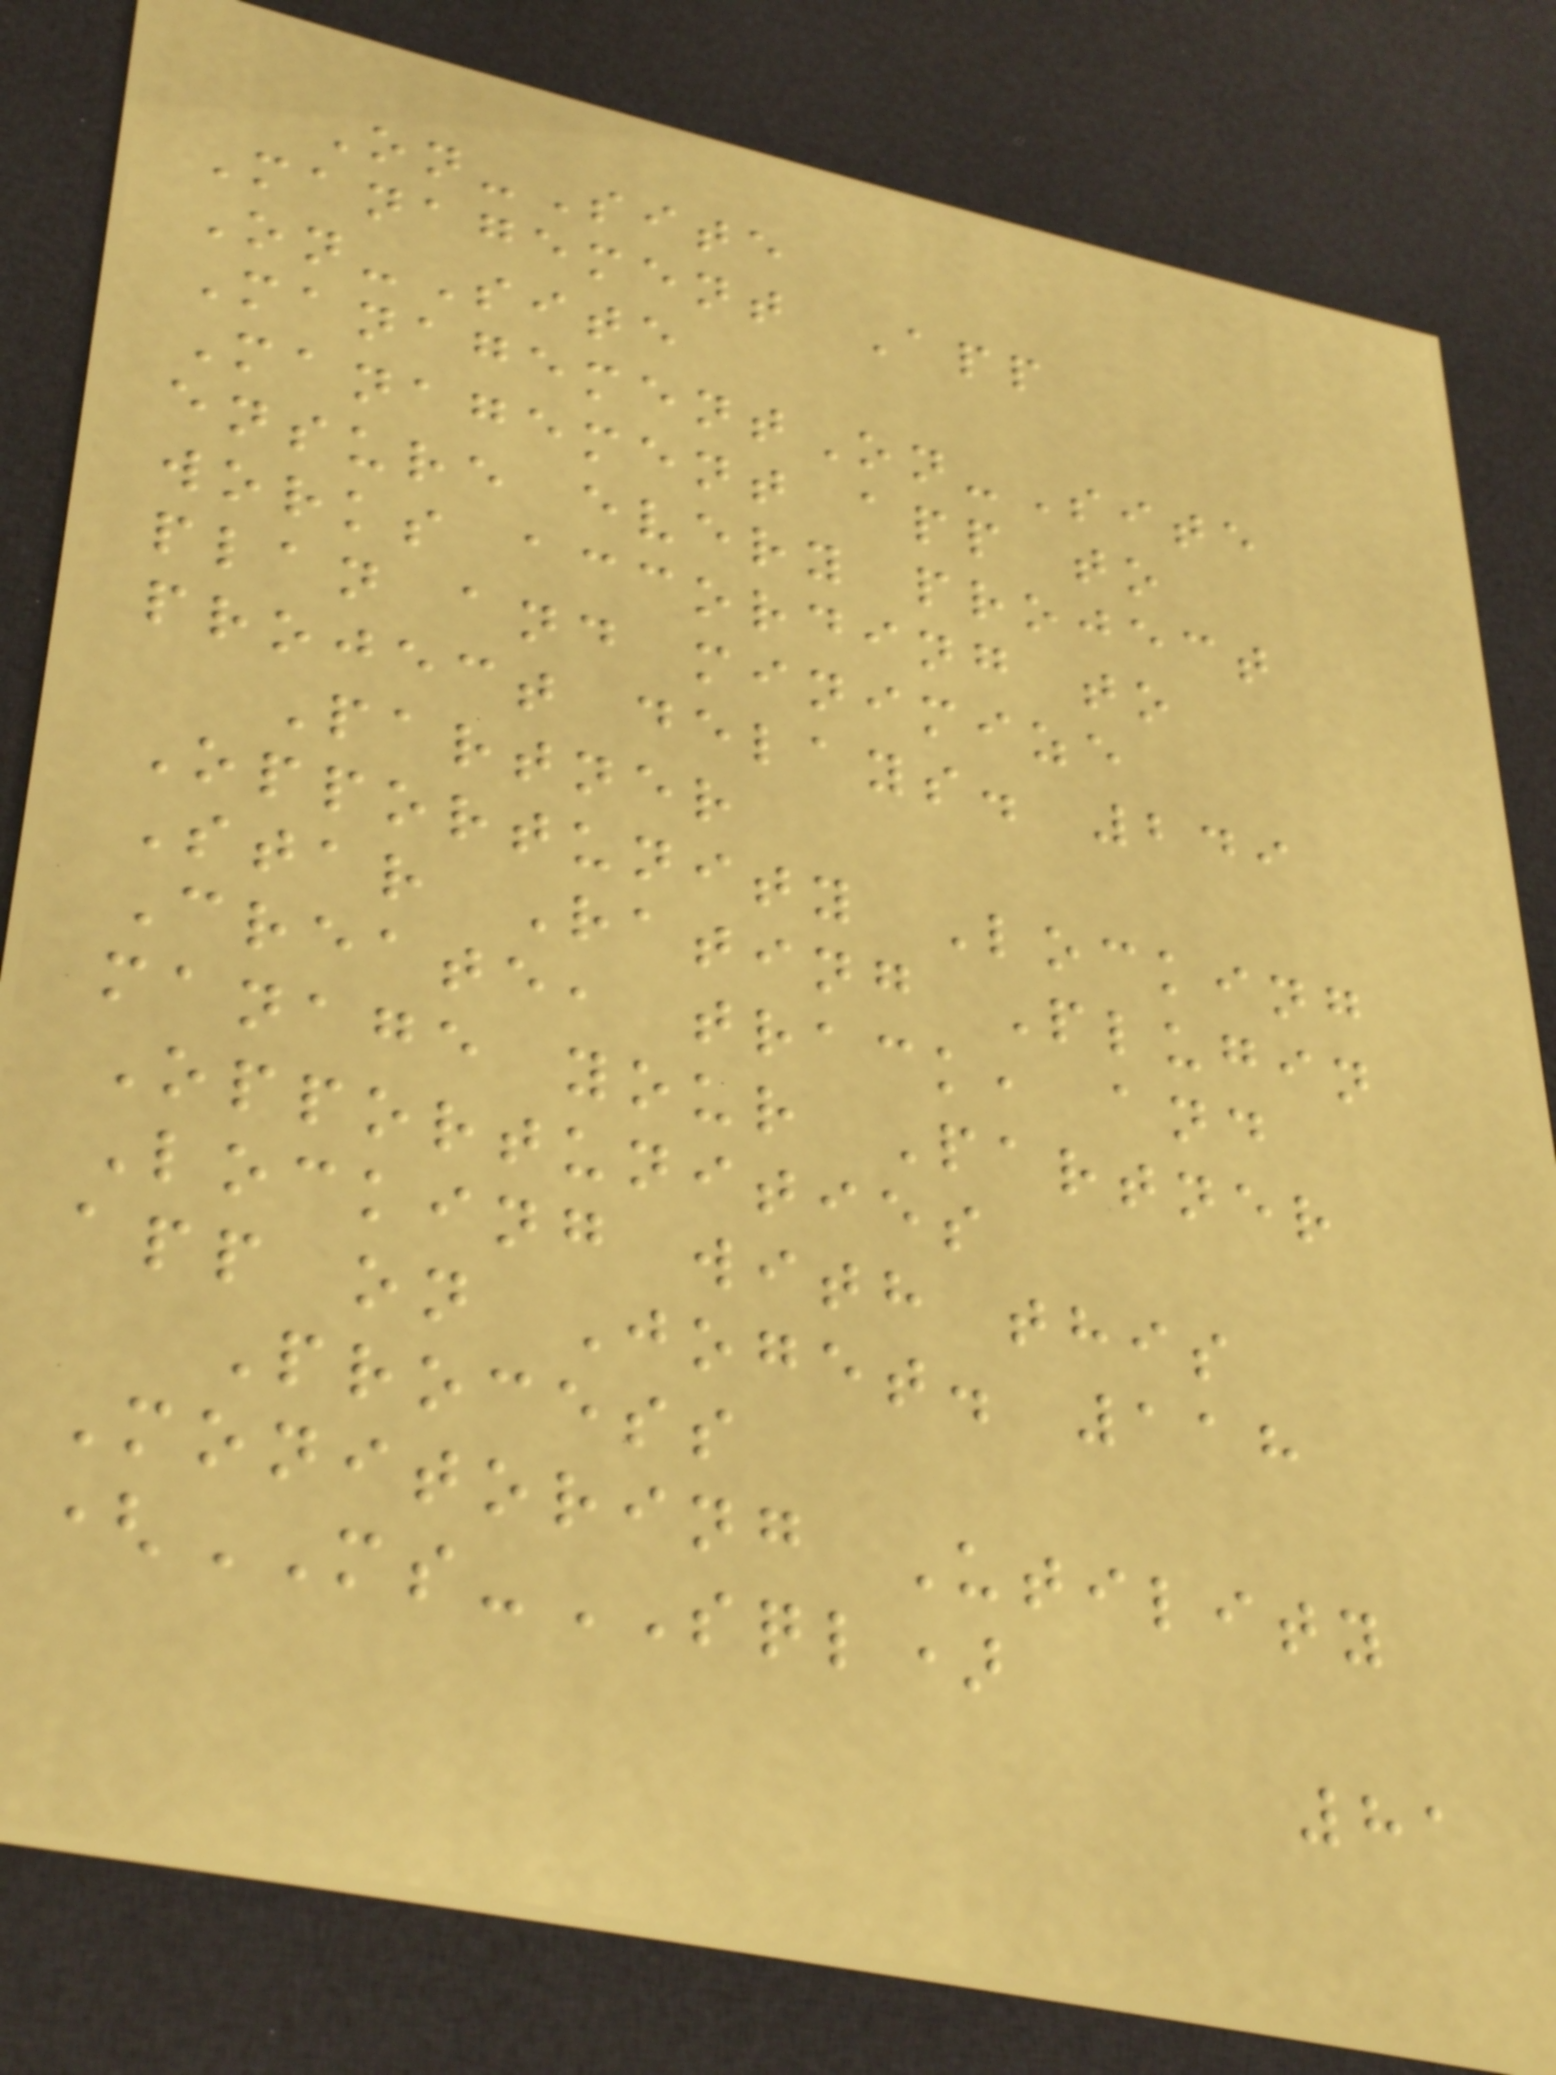On-Site
Management App
On-Site
ManagementOn-Site
Management app to
ensure every project
works according to
plan and minimize
project delays. 249
Partner
Opportunity Locking
Star Rating Plugin
Create, track, and
manage your Partner
Opportunities
Locking with this
app on Joget. 118
Process
Monitoring Utility
(MS-SQL)
81
